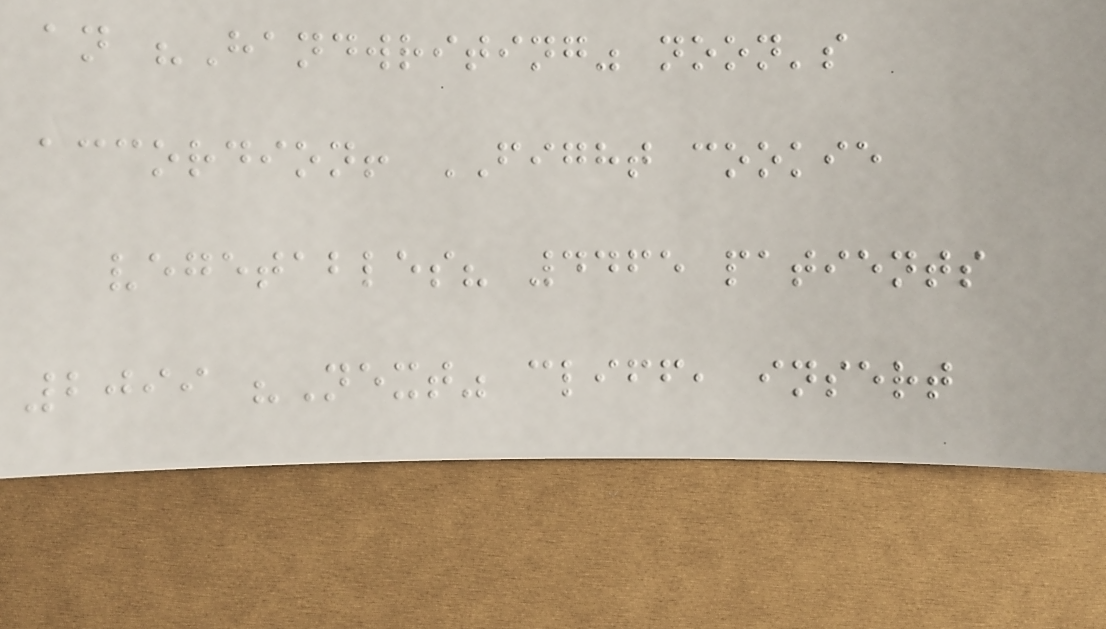an "Handwriting" noon's
accordion! FIGHT cookie
vegetables? 4465 patients
2099 "Next" cliff, insert
